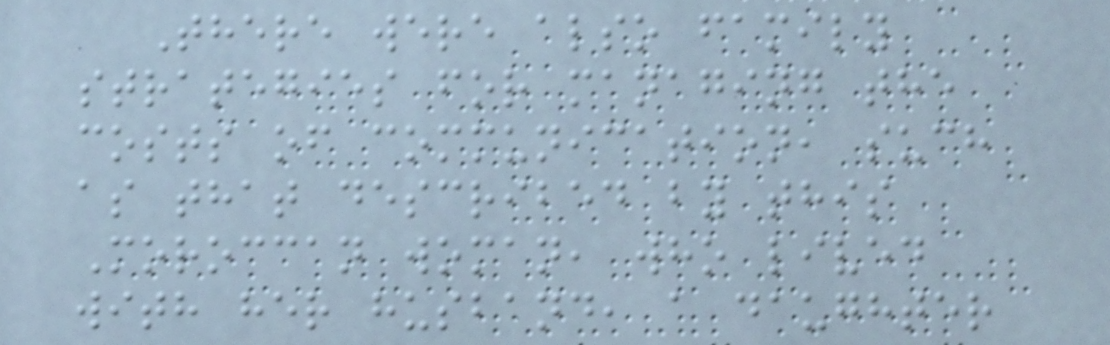There were also family
strategies for managing the
costs of communication, such
as that described by this
Moroccan woman, who lived
with her husband, a daughter
